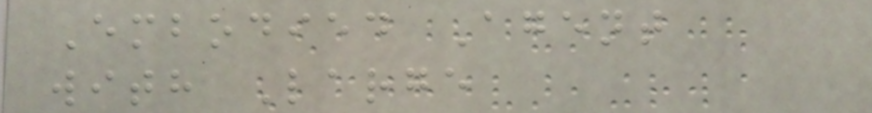Embodied Agent
with Large
